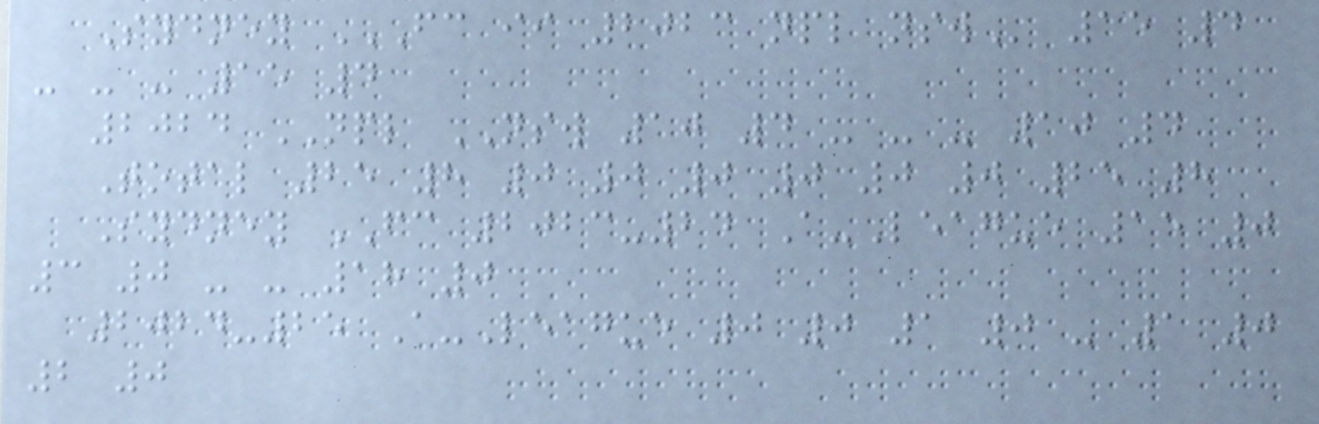Sydney FC II 2023 NPL NSW 15 4
- - - 15 4
2024 NPL NSW 10 4 - - - 10 4
Total 25 8 0 0 0 0 0 0 25 8
Sydney FC 2023-24 A-League 15 0
3 0 - - 18 0
2024-25 A-League 0 0 1 0 - 1 0
2 0
